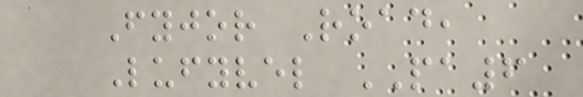Fyjor Road,
Lufyvel PA6
